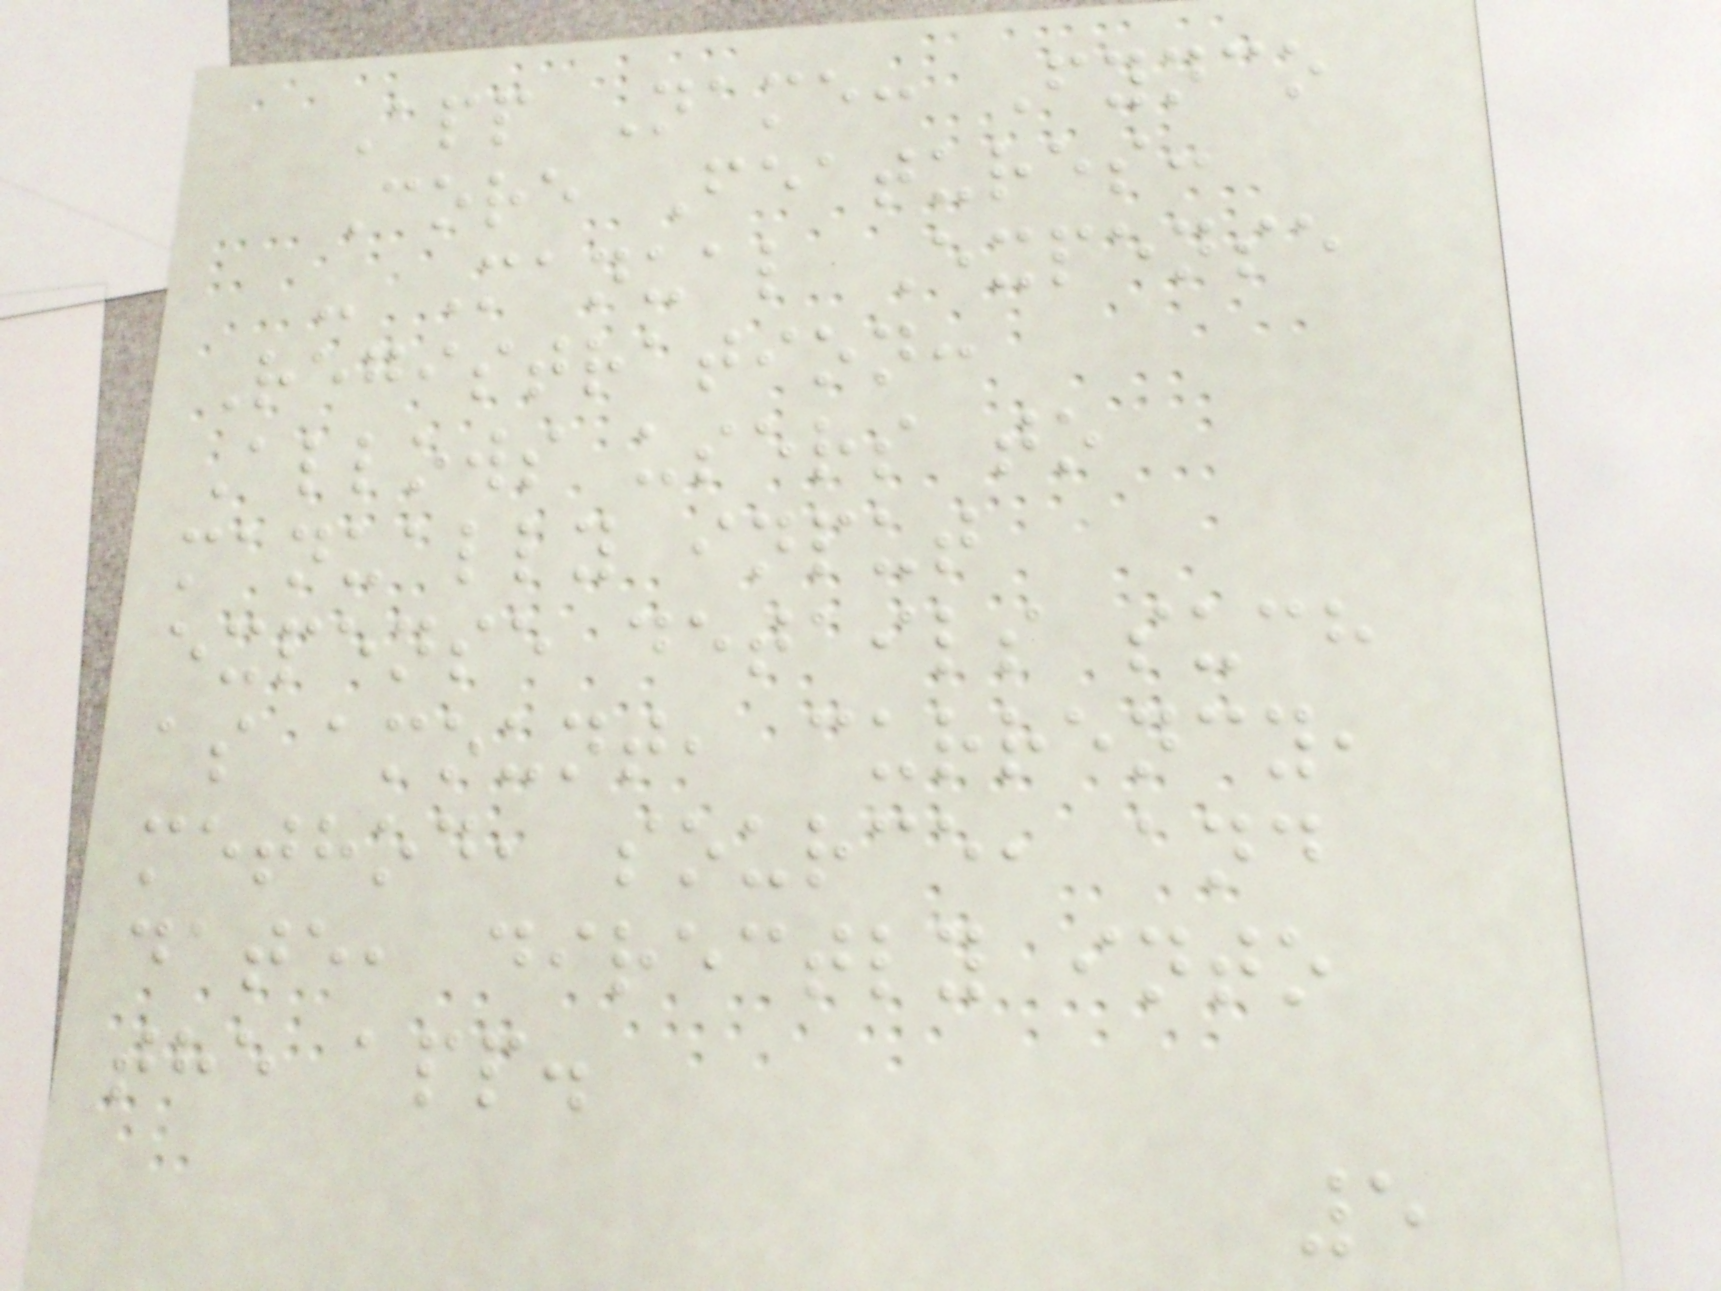App Name: Fynco
Core Features:
- Manual Expense
Registration:
Allows users to
manually input
expense details such
as amount, currency,
method, source, and
date, directly into
the app.
5
